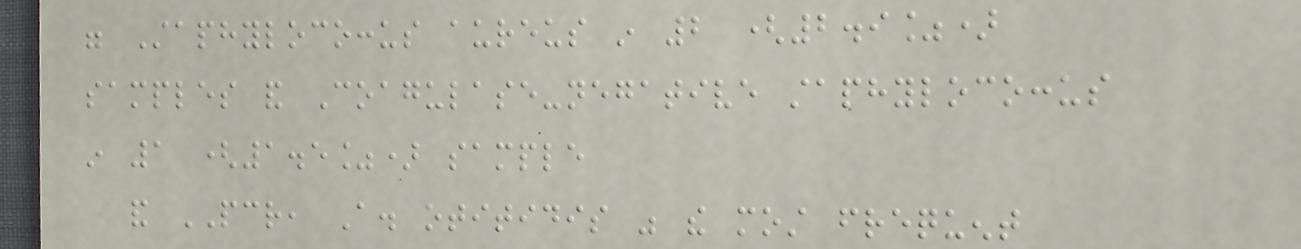were Staphylococcus aureus in 2 (2.9%)
samples and Coagulase-negative staphylococcus
in 1 (1.5%) sample
and PCR, A. otitidis was the most frequent
